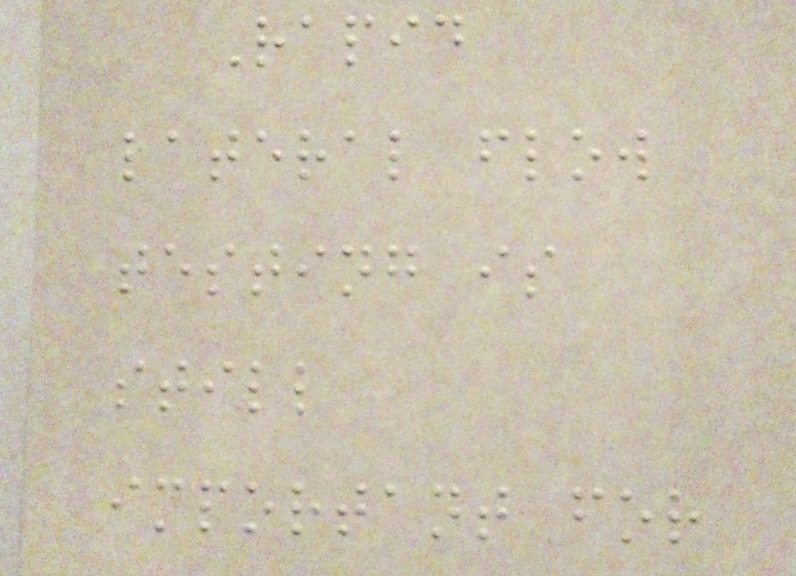Rapid
lateral flow
testing is
still
important for
